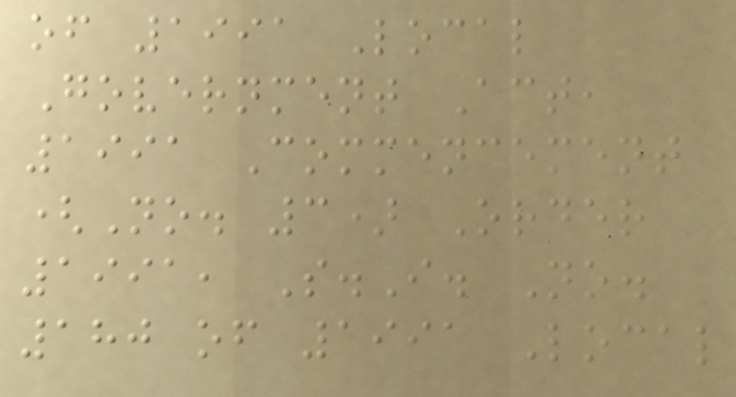of 1991 Local
Government Act,
1991 Commencement
(No. 3) Order
1991, S.I. No.
180 of 1991 Local
